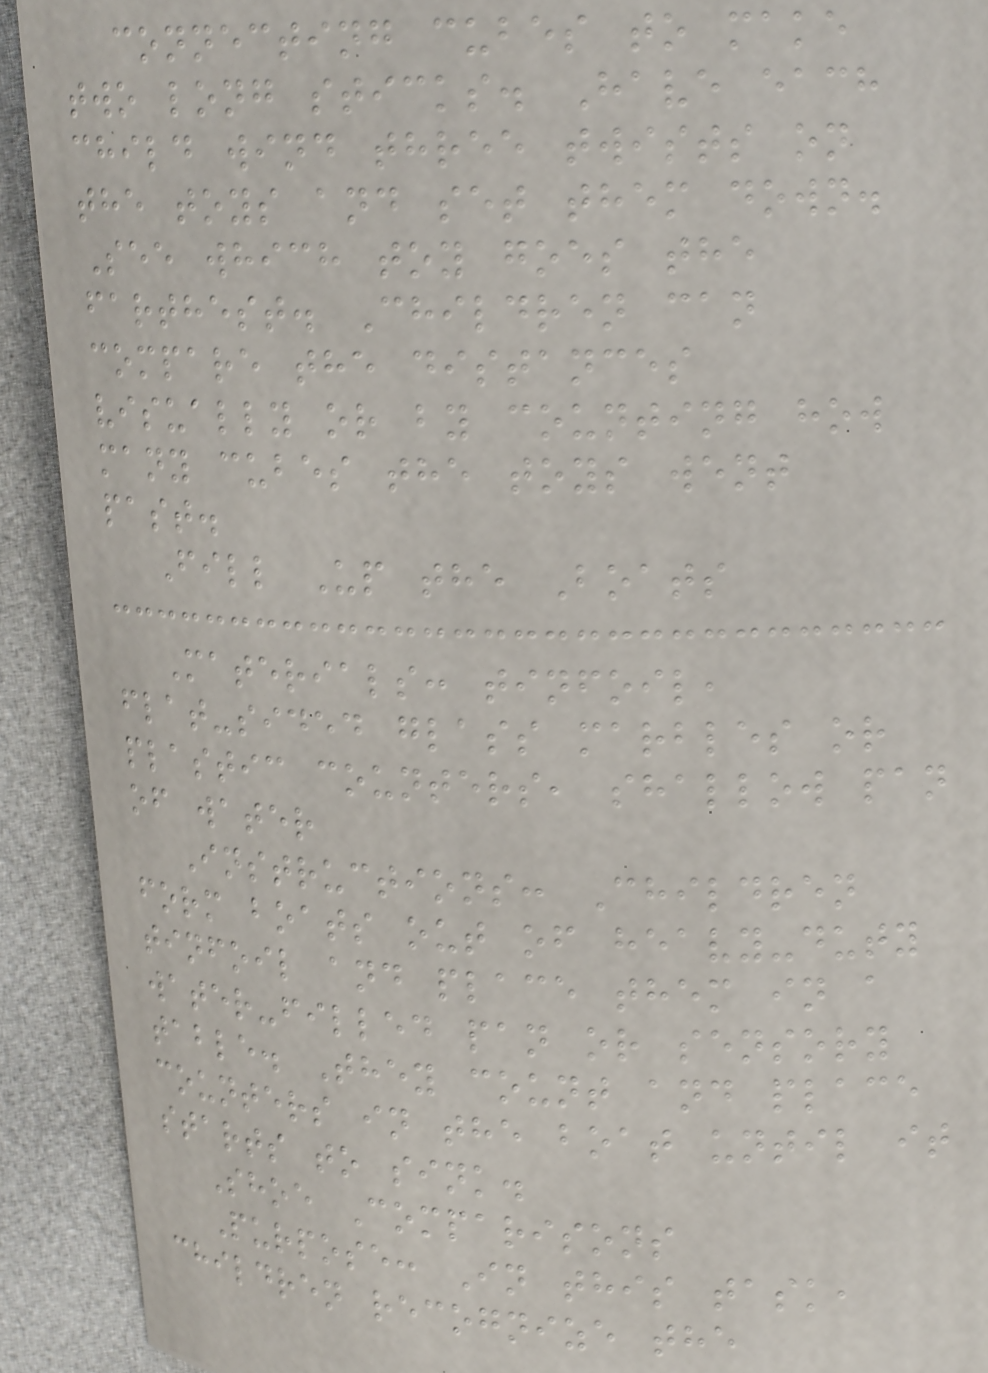connecting cubes to make
two long sticks. Have each
child wind three twists on
the toys and set them down.
See which toy goes the
farthest. Children can
compare the distances
visually or by counting how
many cubes the toys went
past.
Fill Up the Boats
Materials: tinfoil,
flat-sided glass marbles or
plastic counters, shallow pan
of water
Instructions: Children
form boats out of heavy-duty
tinfoil and place them in a
water-filled pan or sensory
table. They count and place
counters in the boat until it
starts to sink.
Shoe Comparisons
Purpose: In this task,
children recognize the
